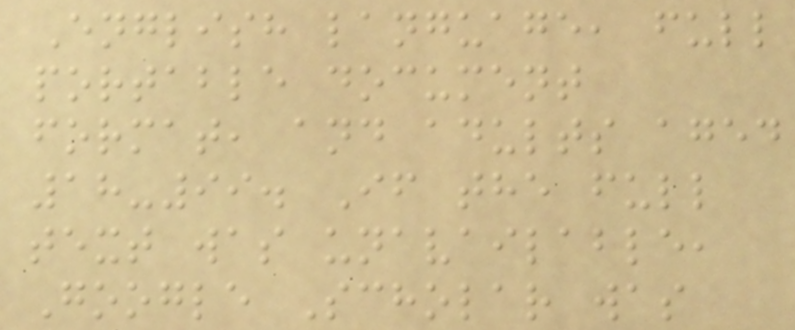English language, full
portable document
format, and adults aged
18-99. If the full
text was unavailable,
Google Scholar was
